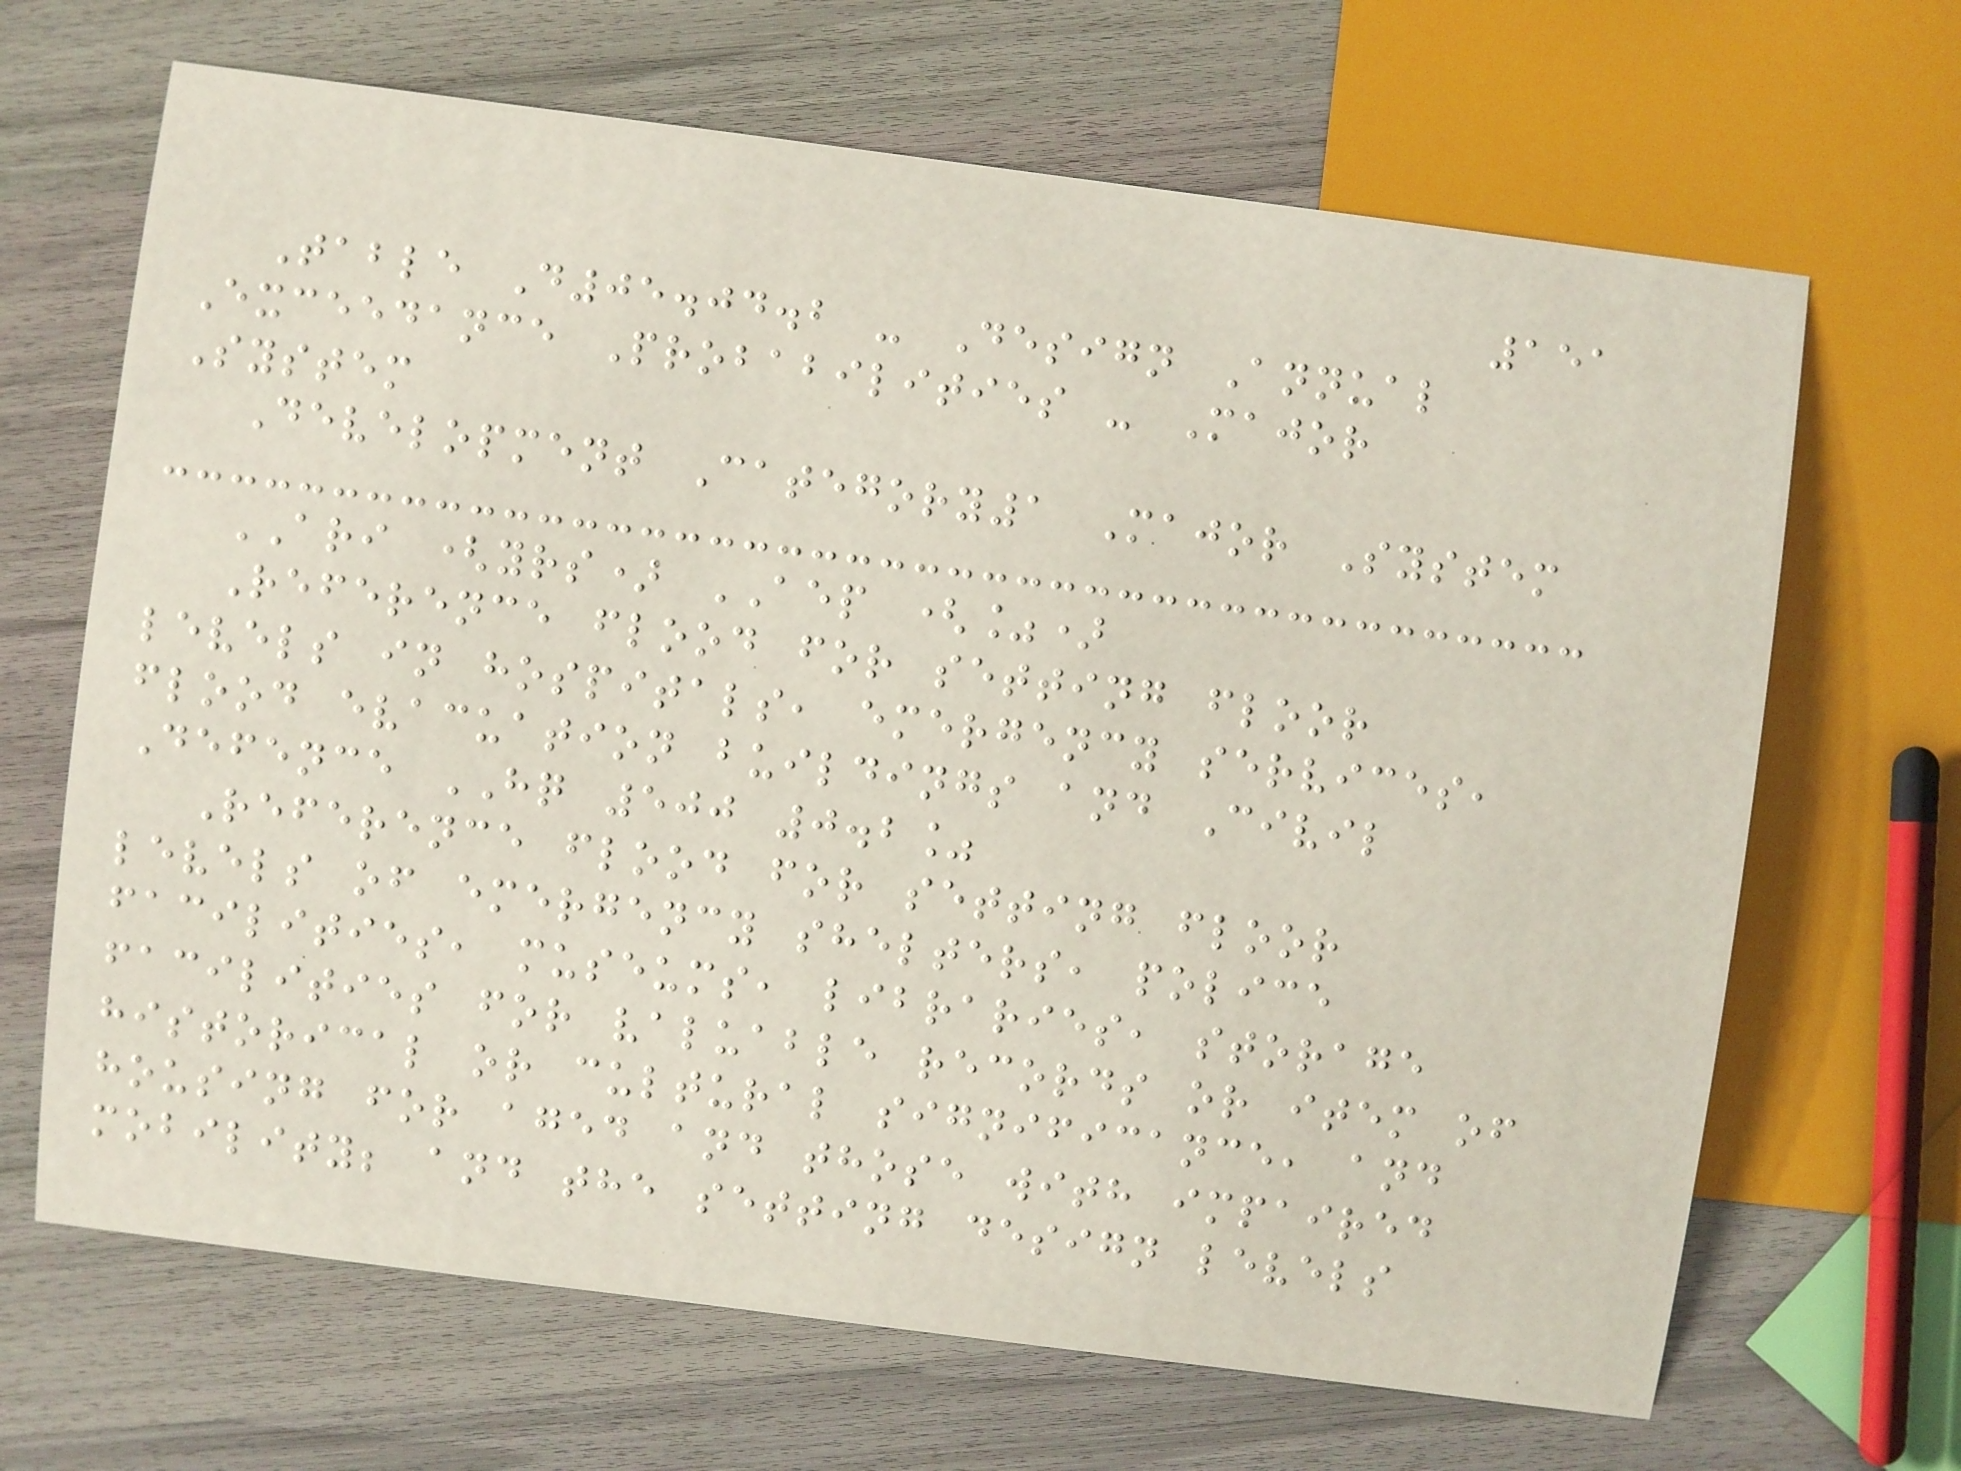151
Table D05.04.2 - Design Annual
Exceedance Probabilities - Major
System
Development Category1 Major System
ARI (yrs) AEP (%)
Reference flood for setting floor
levels in hospitals, emergency services,
flood evacuation buildings and Civil
Defence HQ 500 0.2%
Reference flood for setting floor
levels of emergency shelters, police
facilities, museums, libraries, storage
facilities for valuable records or item of
historical or cultural significance, and
housing for aged and those with impaired
mobility; and the setting design levels
